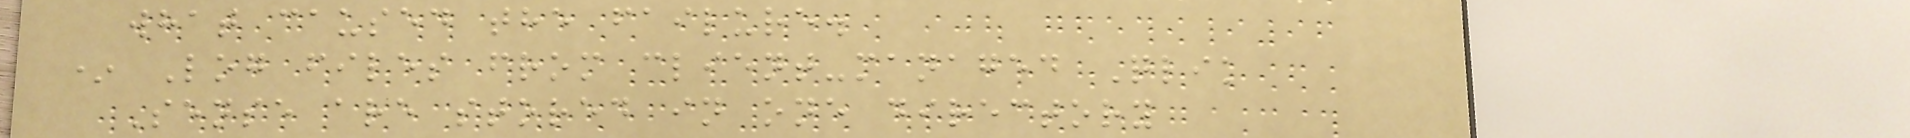what caused the failure.
* Log files from client-managed Qlik
Sense are stored in one directory
